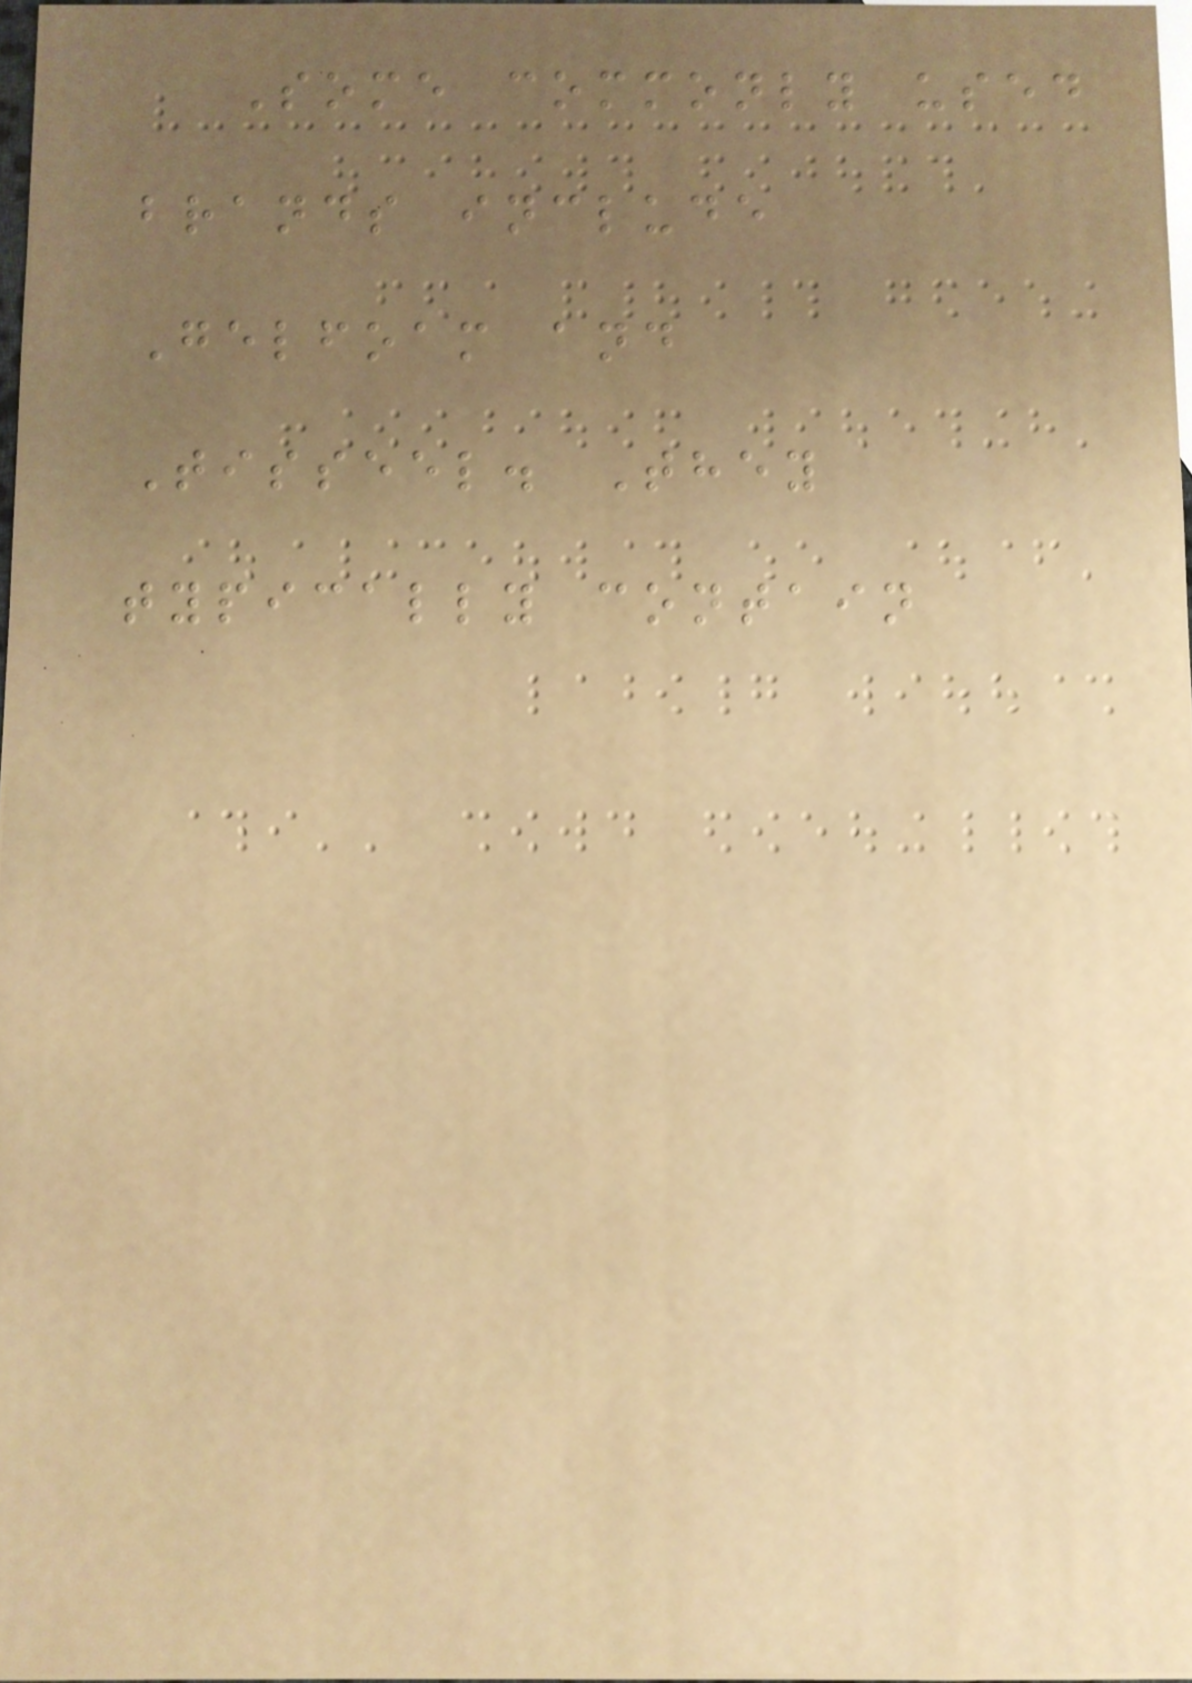Some commonly used
brands include
Gelfoam and
Tisseel. They
typically contain
